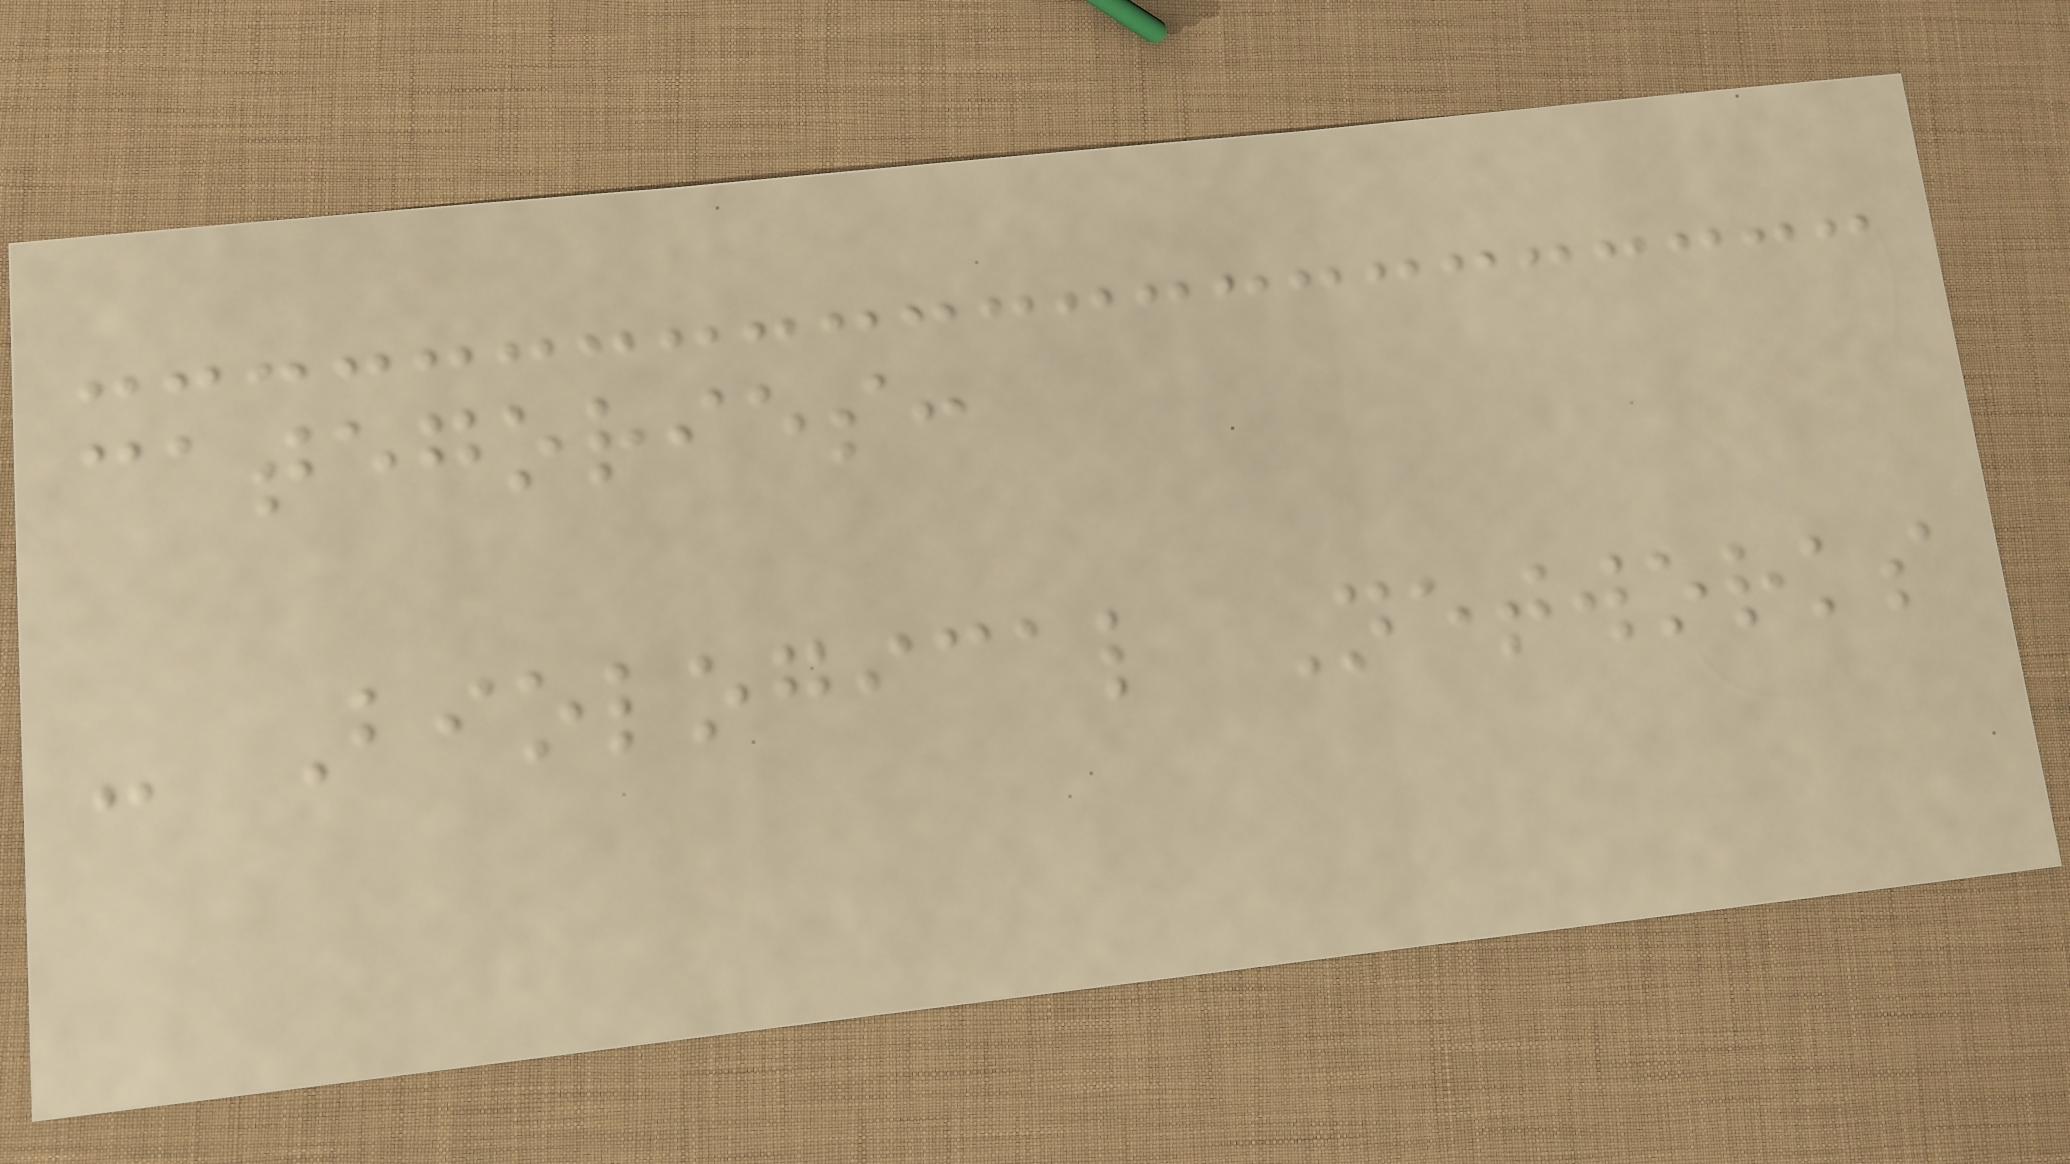categories:
- Biological Networks
